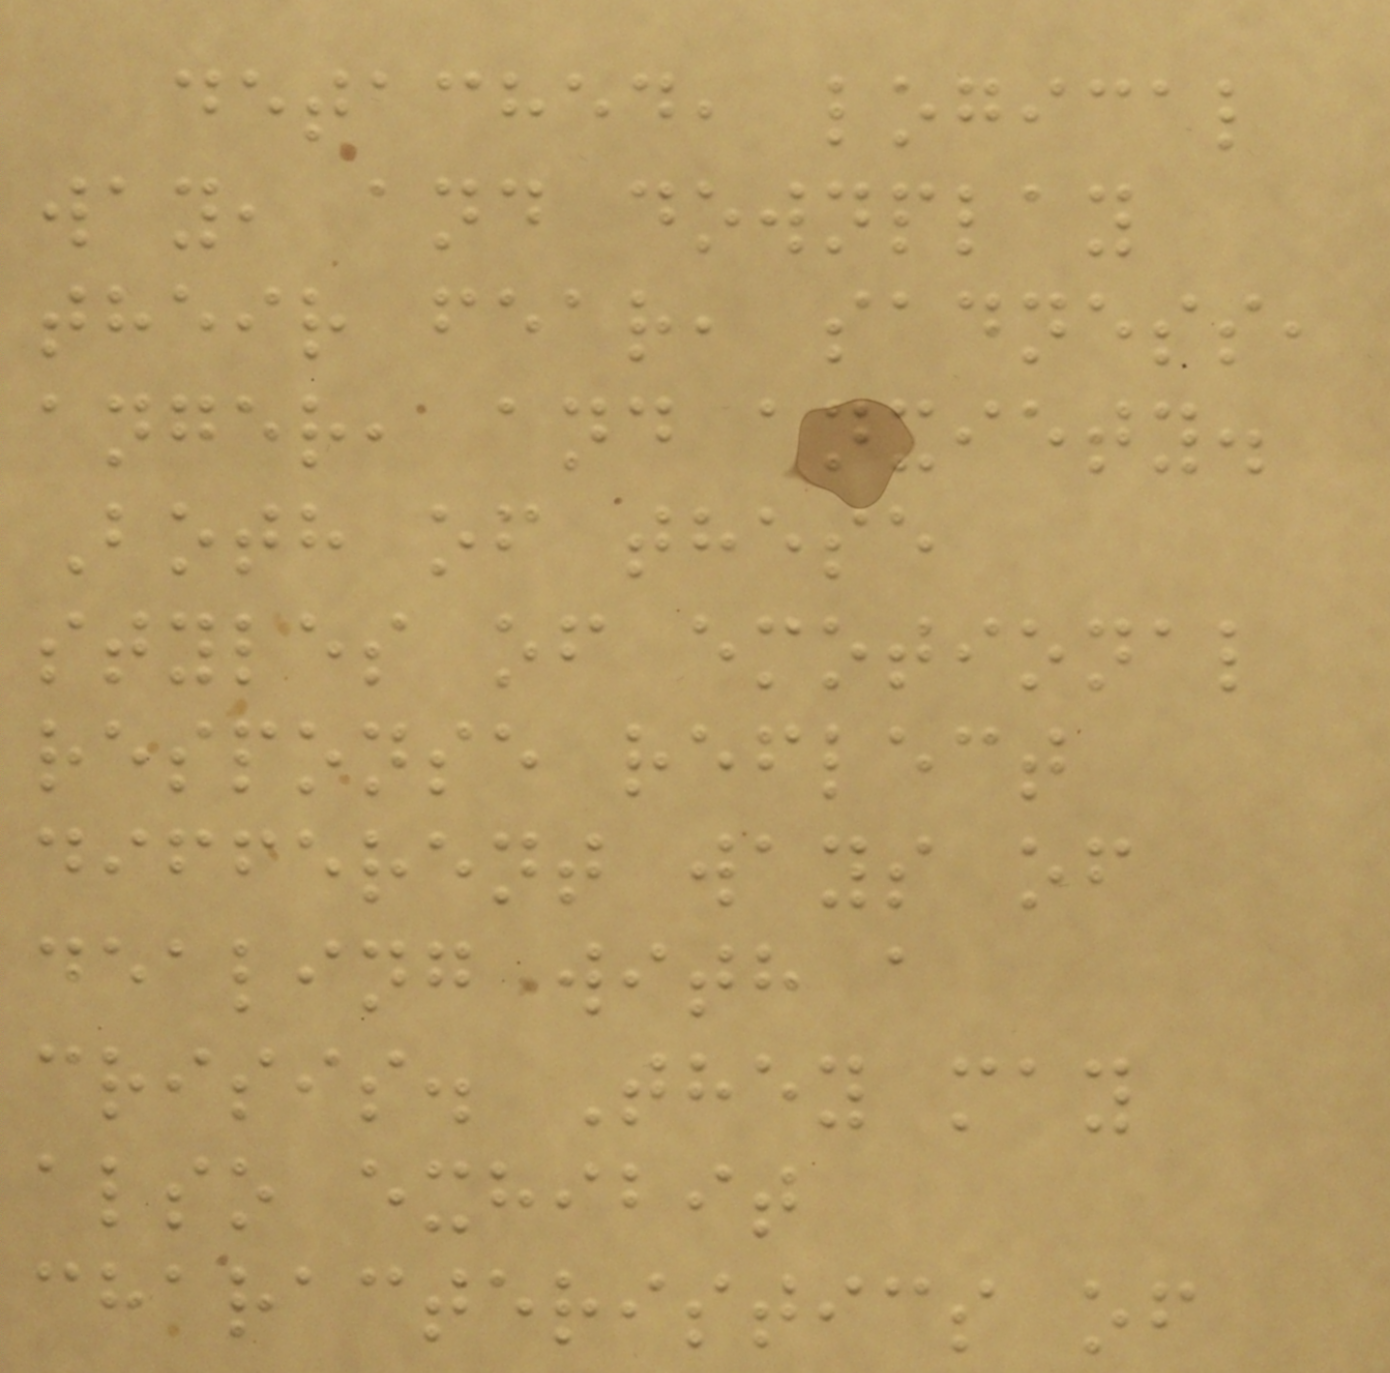detached, logical
way, and downplay
their fear, sadness,
anger, and anxiety.
Both of these
styles of emotional
response reflect
different ways of
dealing with a
crisis. They may
also exhibit
characteristics of
